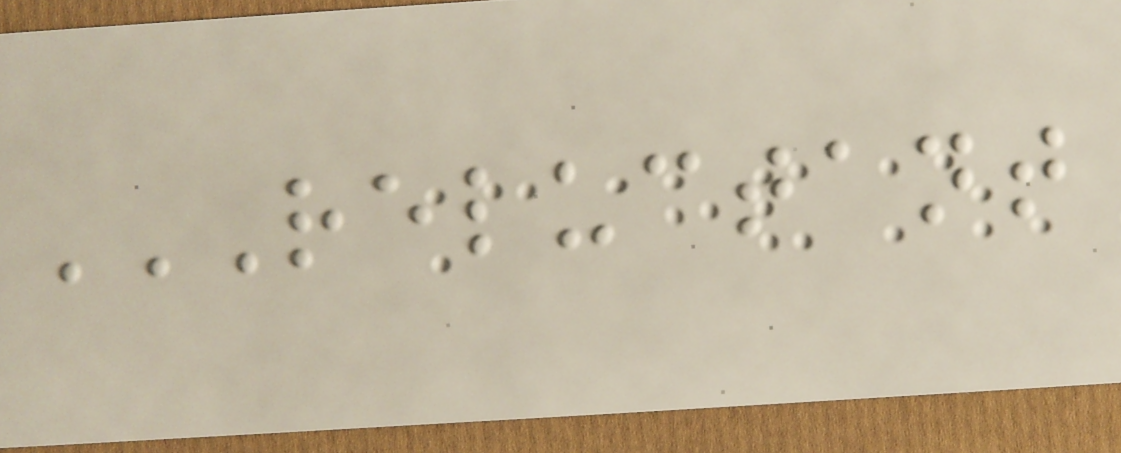RELUCTANT
